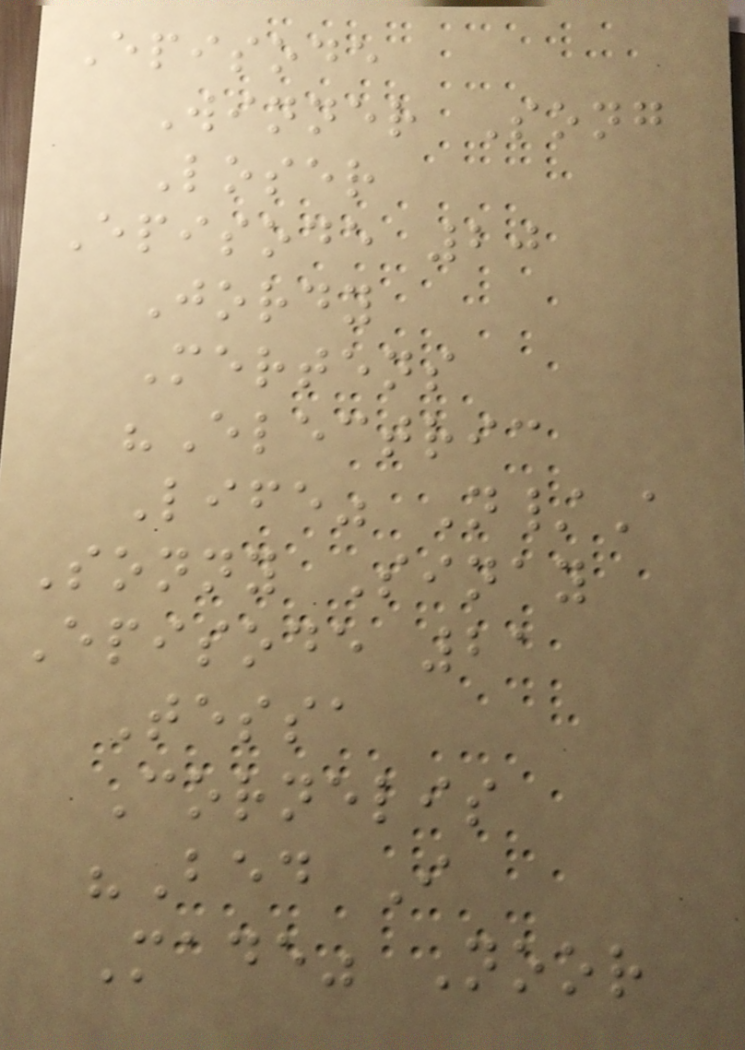Episode
Winner Song
Loser
Episode 20
Jordy
Mertens
"Electric
Life" N/A
Sonny Sinay
Episode 21
Tessa
Cornelis
"Bed I
Made" Noor
